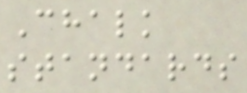Chalk
standards
